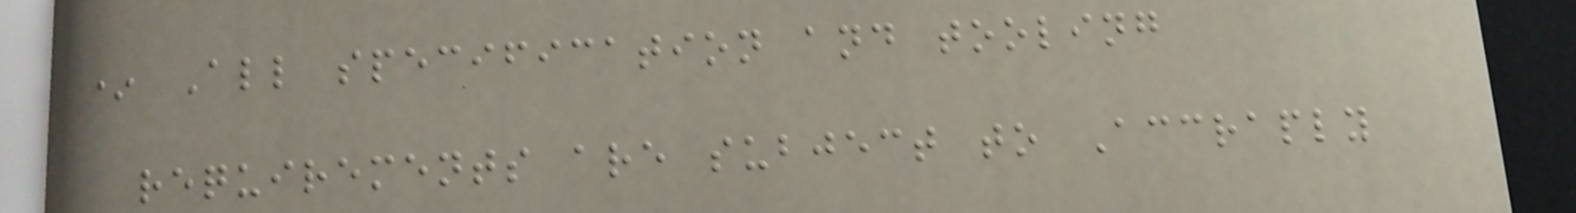* All specification and tooling
requirements are subject to Accraply
